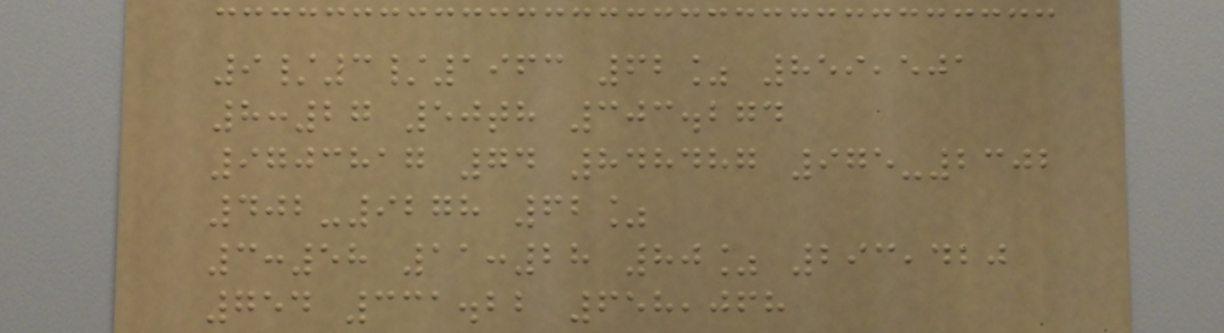9/3/1963 62% 859,501
8:27 50th 303.274
9703817 74 848487 975-2302
402-9278 62%
3:58 11:28 80% 293,420
754 331.22 658,068
